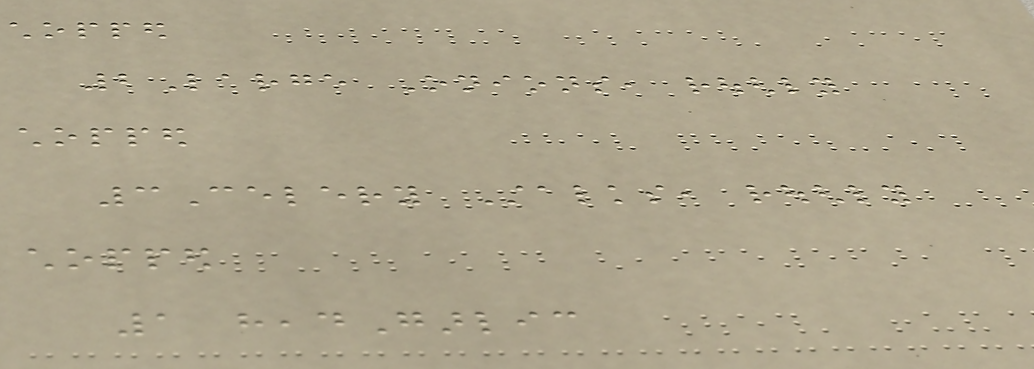chopped
2Large Onions, roughly
chopped
3Celery Stalks, roughly
chopped
1 headGarlic
